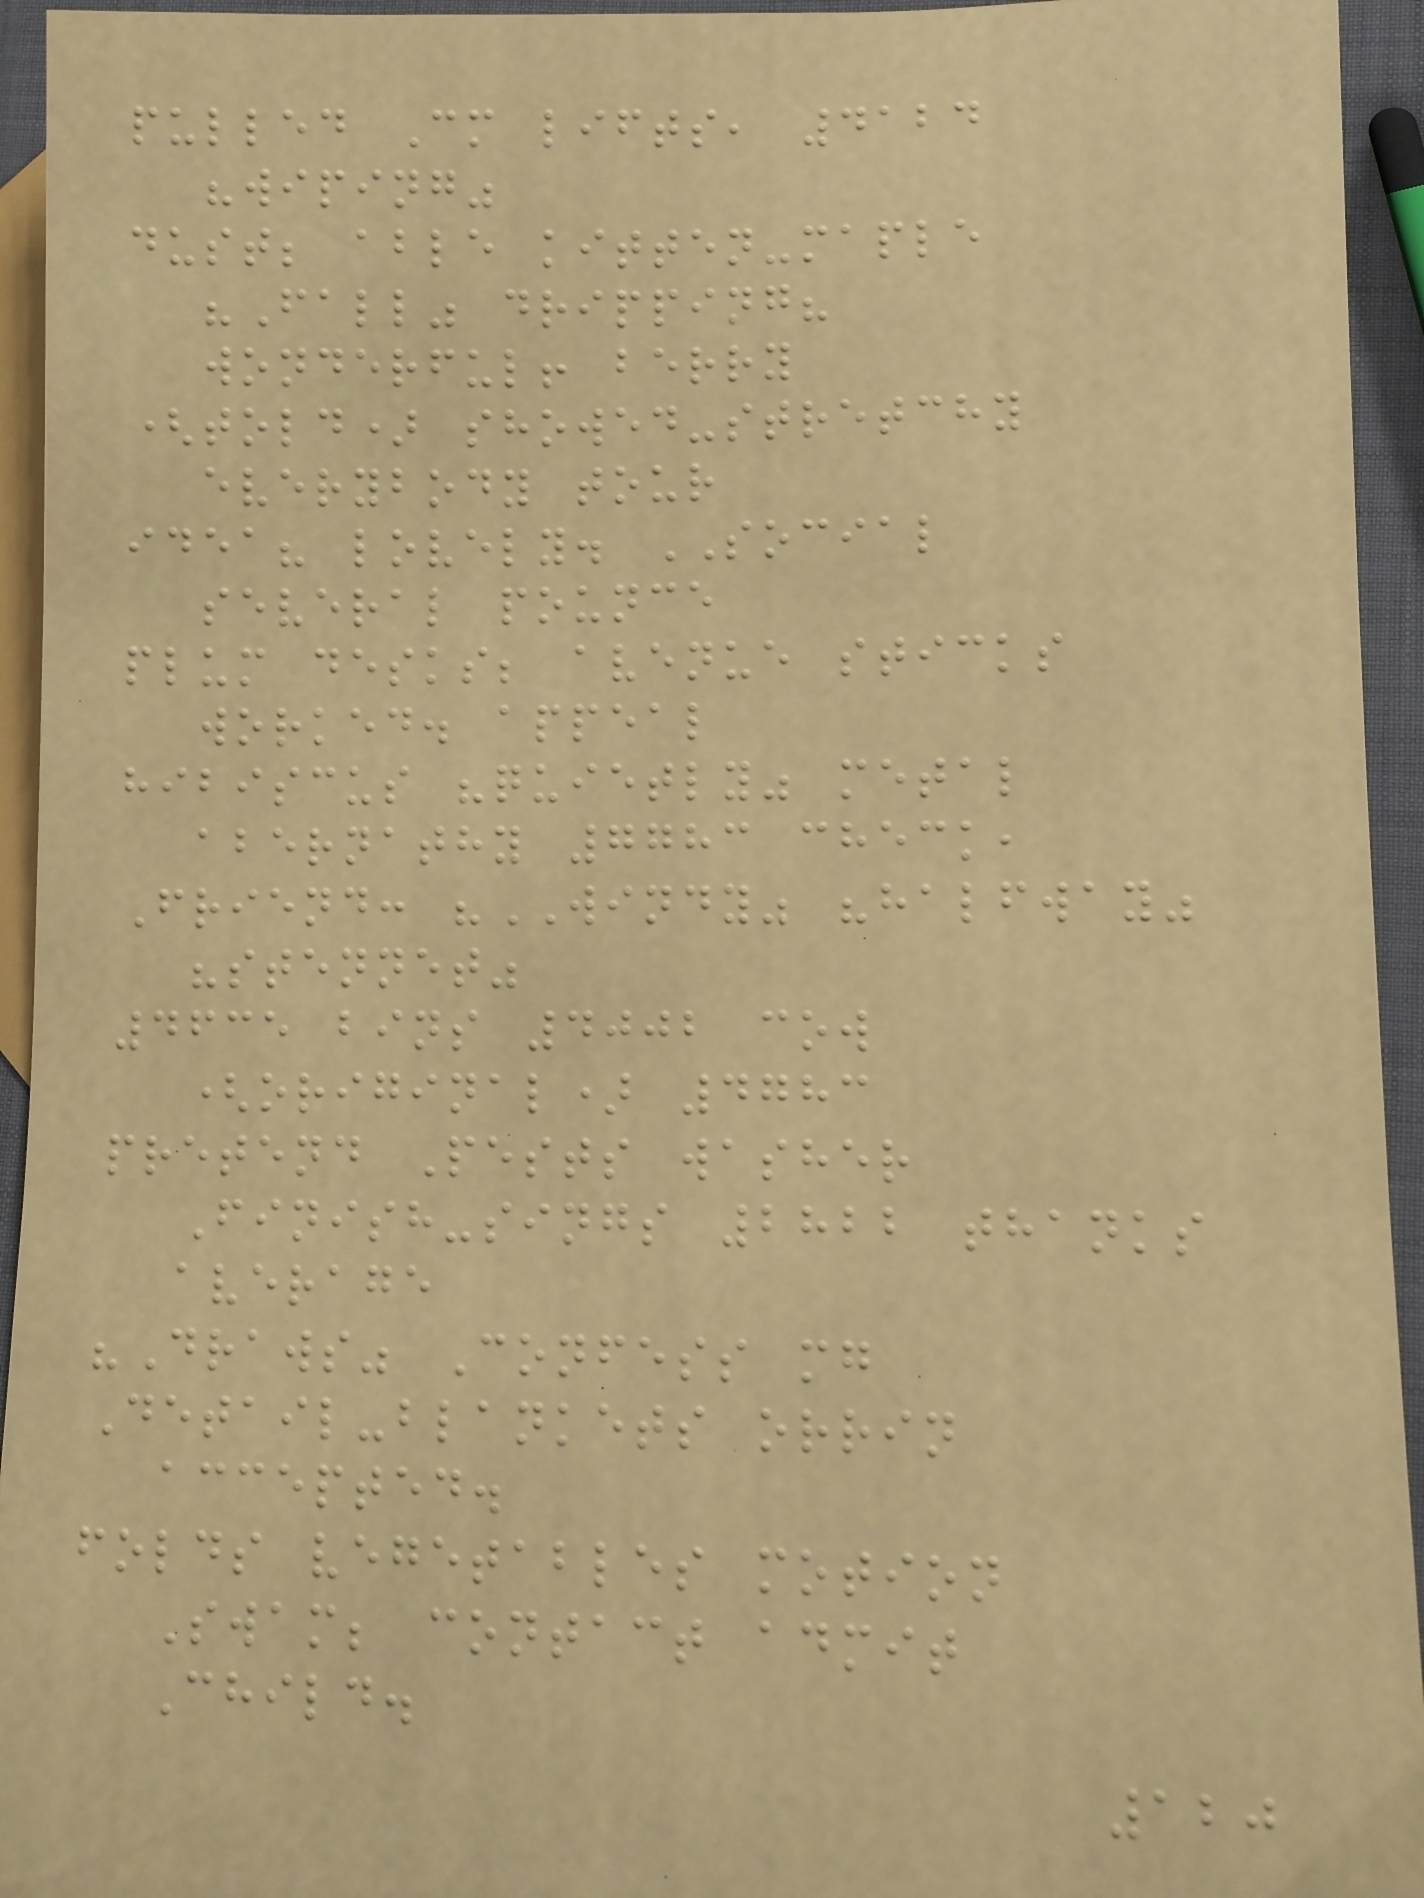pulled Cm lifts, 4124
"wiping"
dust; able kitten-maple
"Fall" dripping?
wonderful! berry
(told) showed-stretchy
everybody tour
idea? lovely. SOCIAL
several pounce
plum desks; avenue sticks
worked. appeal
hibiscus "quietly" metal
abernathy 7783 check,
Friend: "WINDY" "halfway"
"stennet"
4635 bins 4002 cow
(original) 4783
pretend Pests washer
Finish-sings 2822 thanks
average
"Draws" Confess mg
Detail-blankets orrin
accepted.
folds vegetables motion
Swam; contact admit
Child.
120
